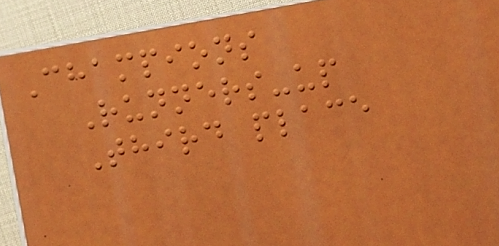Champions
Runners-up
Third place
